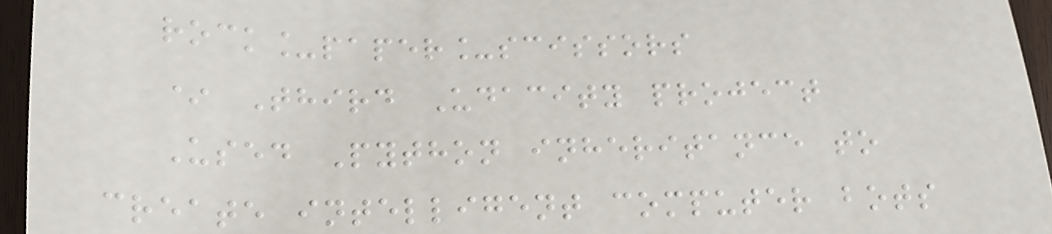rock_paper_scissors
* Third Udacity project
Used Python inheritance to
create intelligent computer bots
